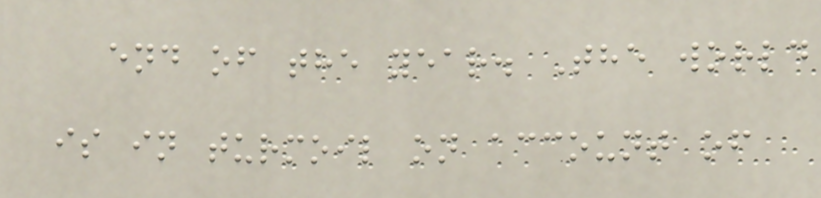end of the year. The world
is in turmoil on account of
